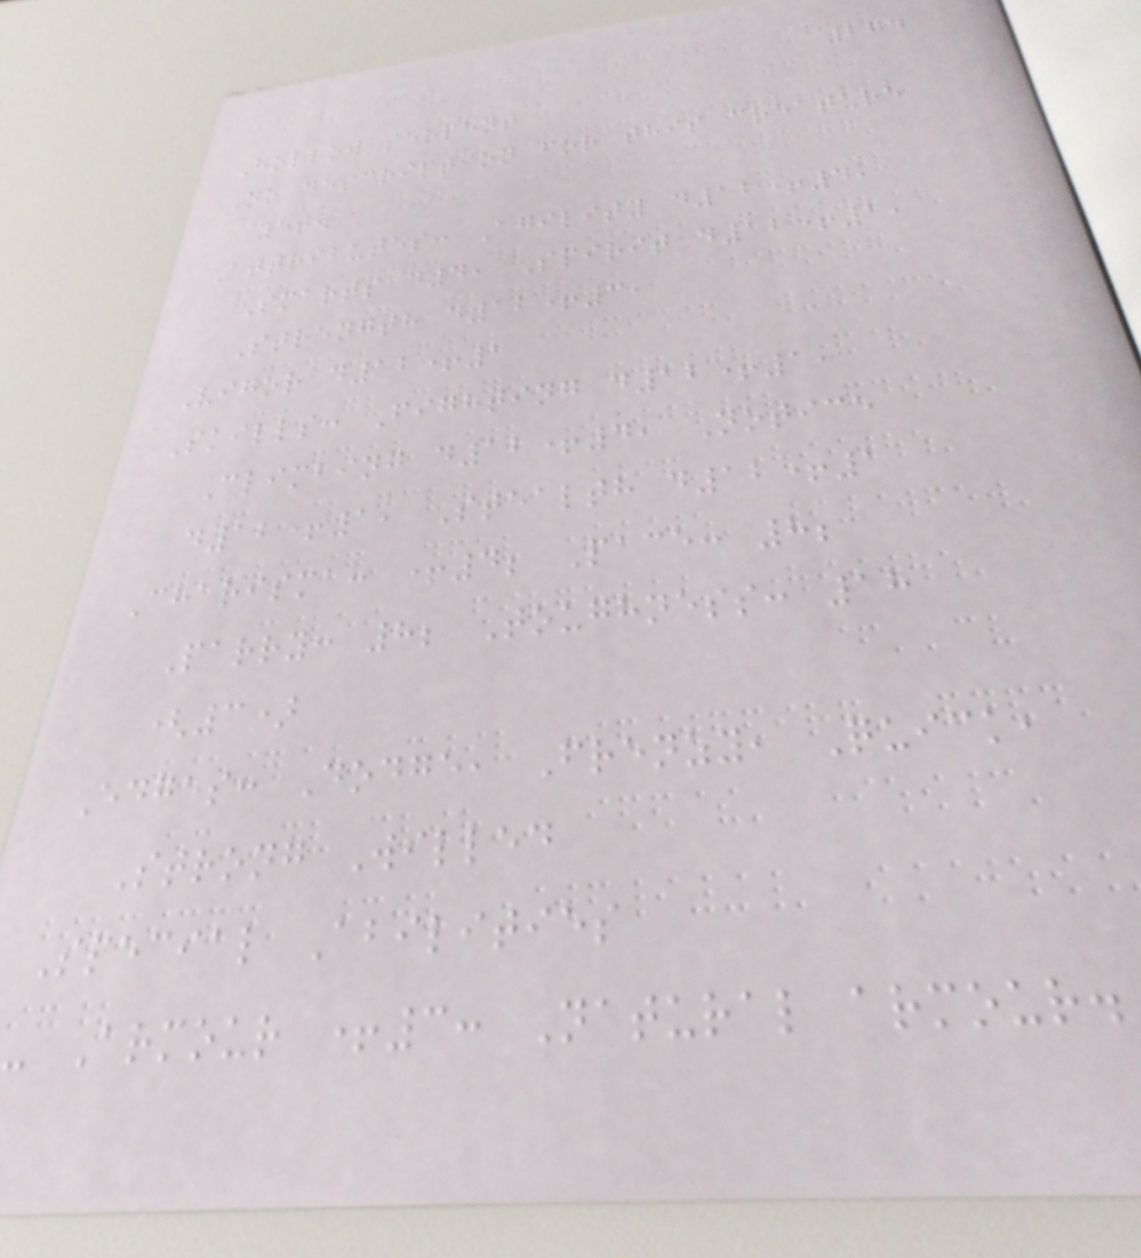274
Hollow serpent
No description for this creature
yet.
Attributes: Agility d12+4,
Smarts d4, Spirit d12+1,
Strength d12+3,
Vigor d12+1
Skills: Fighting d12+1,
Climbing d12+4, Notice
d12+1, Stealth d12+1
Charisma: +4; Pace: 8;
Parry: 8; Toughness: 18
(3)
Edges: Dodge, Frenzy, Quick,
Strong Willed
Special Abilities
- Armour +3: Natural armour.
